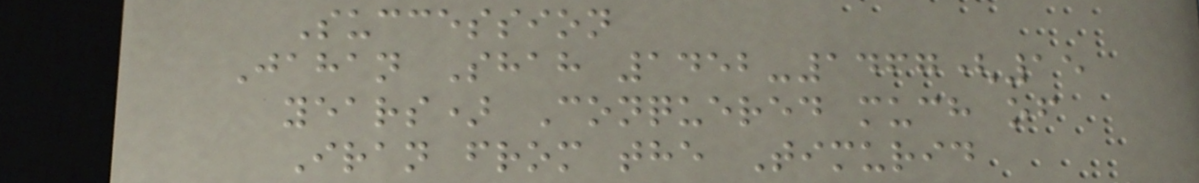Succession
Jahan Shah 1452-1467(15
years) Conquered much of
Iran from the Timurid
